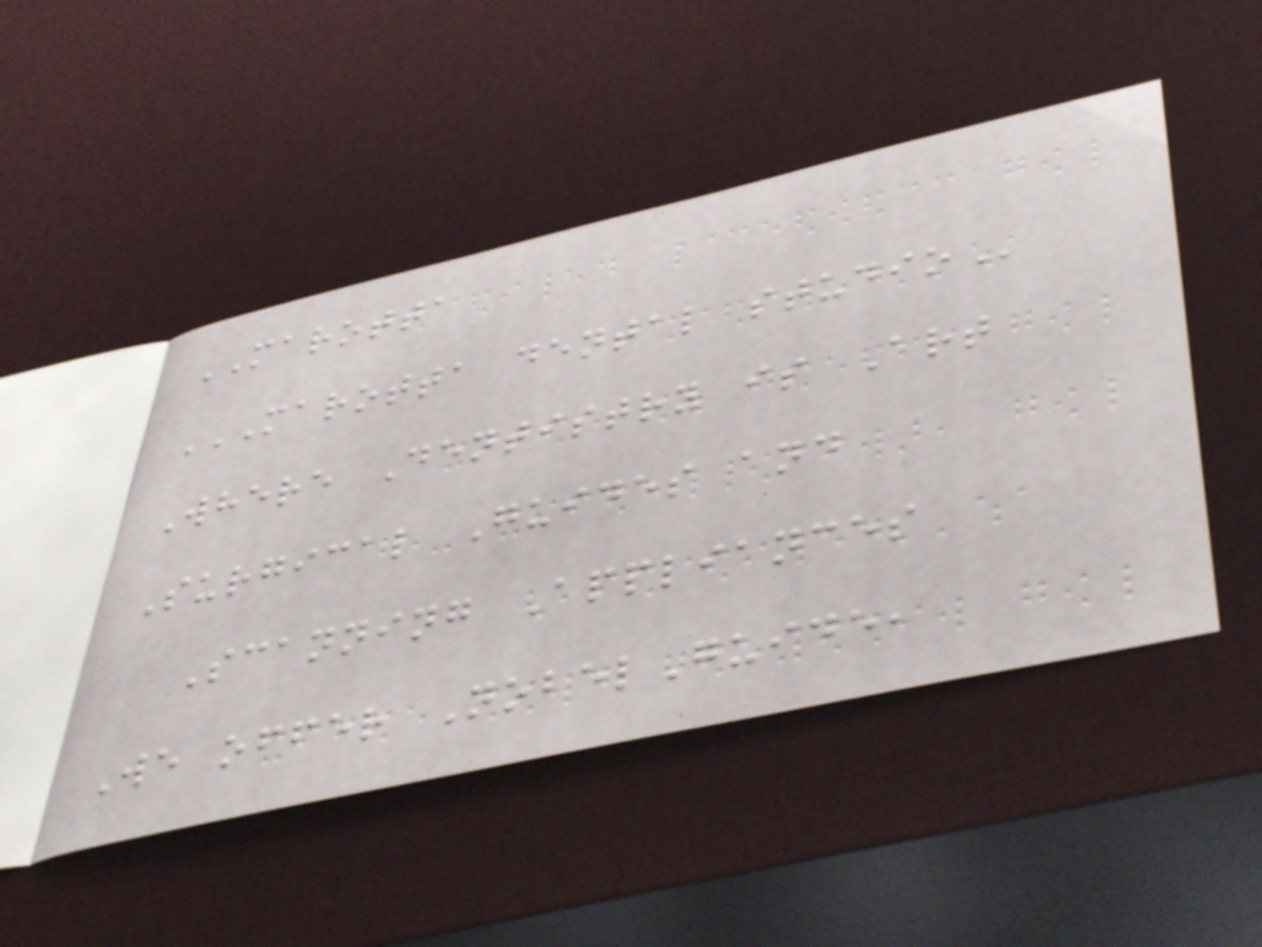MAROTTA
MAROTTA DENTAL STUDIO
Where Dentistry is Art
Surgical Guides and
Scanning Appliances
We offer NobelGuide,
